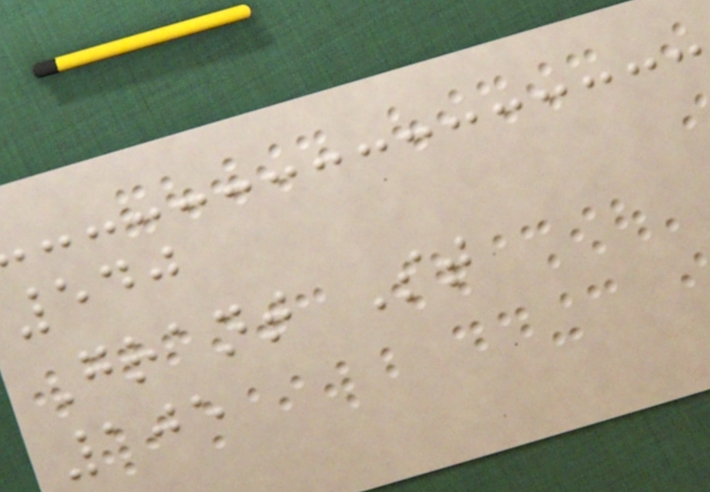540
Grant St
105
